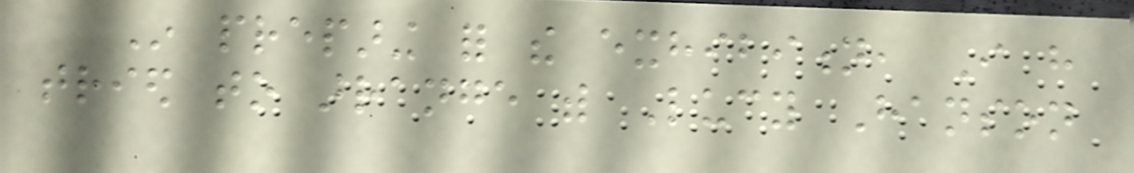In preparing for the exhibition, I have
tried to arrange with Lucy Hanson
